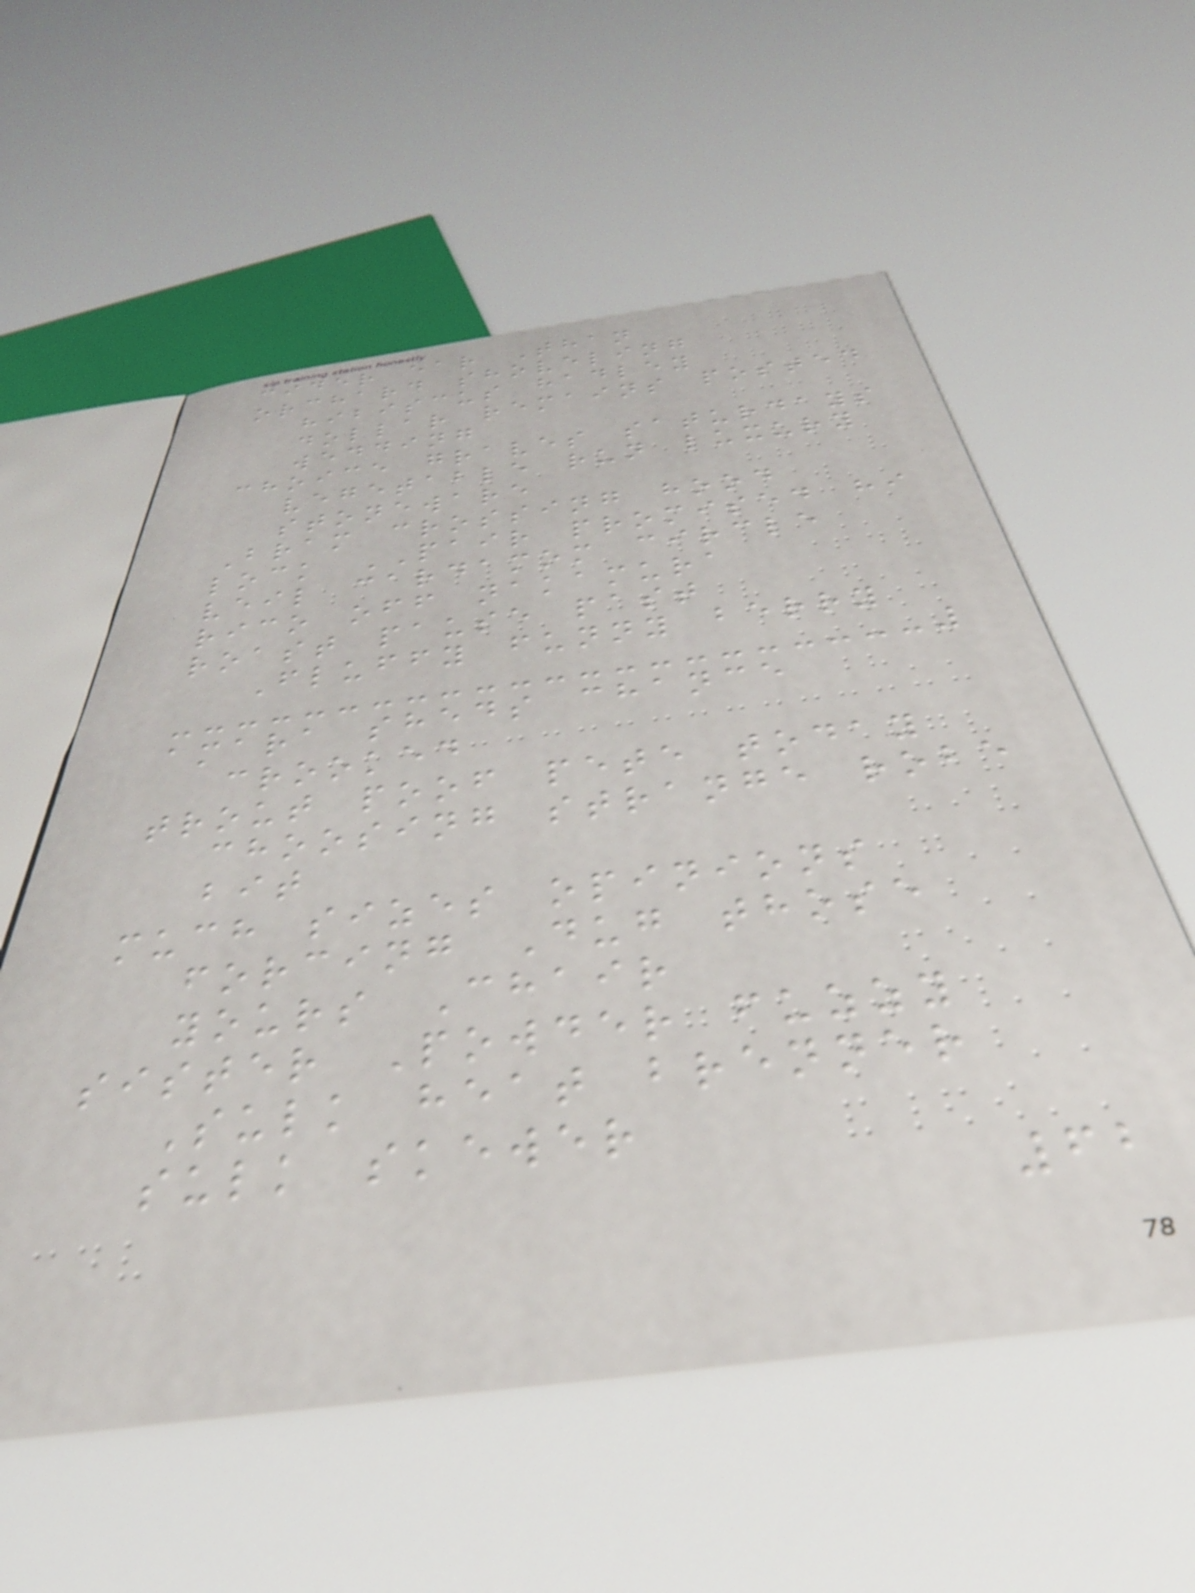cider ear Than
orchard shoveling
hibiscus hadley
dollar remains posted
wedding
choice graves saturdays
vegetable run luxury
stoneware
Bram crossing hood
lock PAIR promised hi
veil cardamom circle
rico off nakamura
roast pause past
Fluffy funny berry
amara sheds chance
crooked
trout poof pete today
choosing strange robe
bit
much sizes opinions
forcing Dug those
yours Chair
sister Powder fuzzy
Sulk heat brenner
sulk skewer
62
